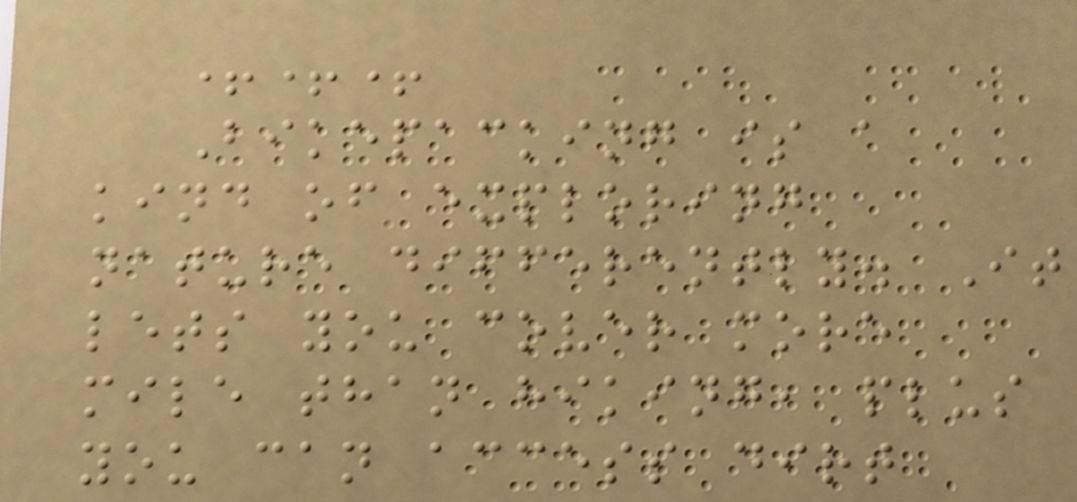+++
Bikepacking is a
kind of exploring
nature differently. It
lets you cover more
mile than hiking, plus
you can access dirt
